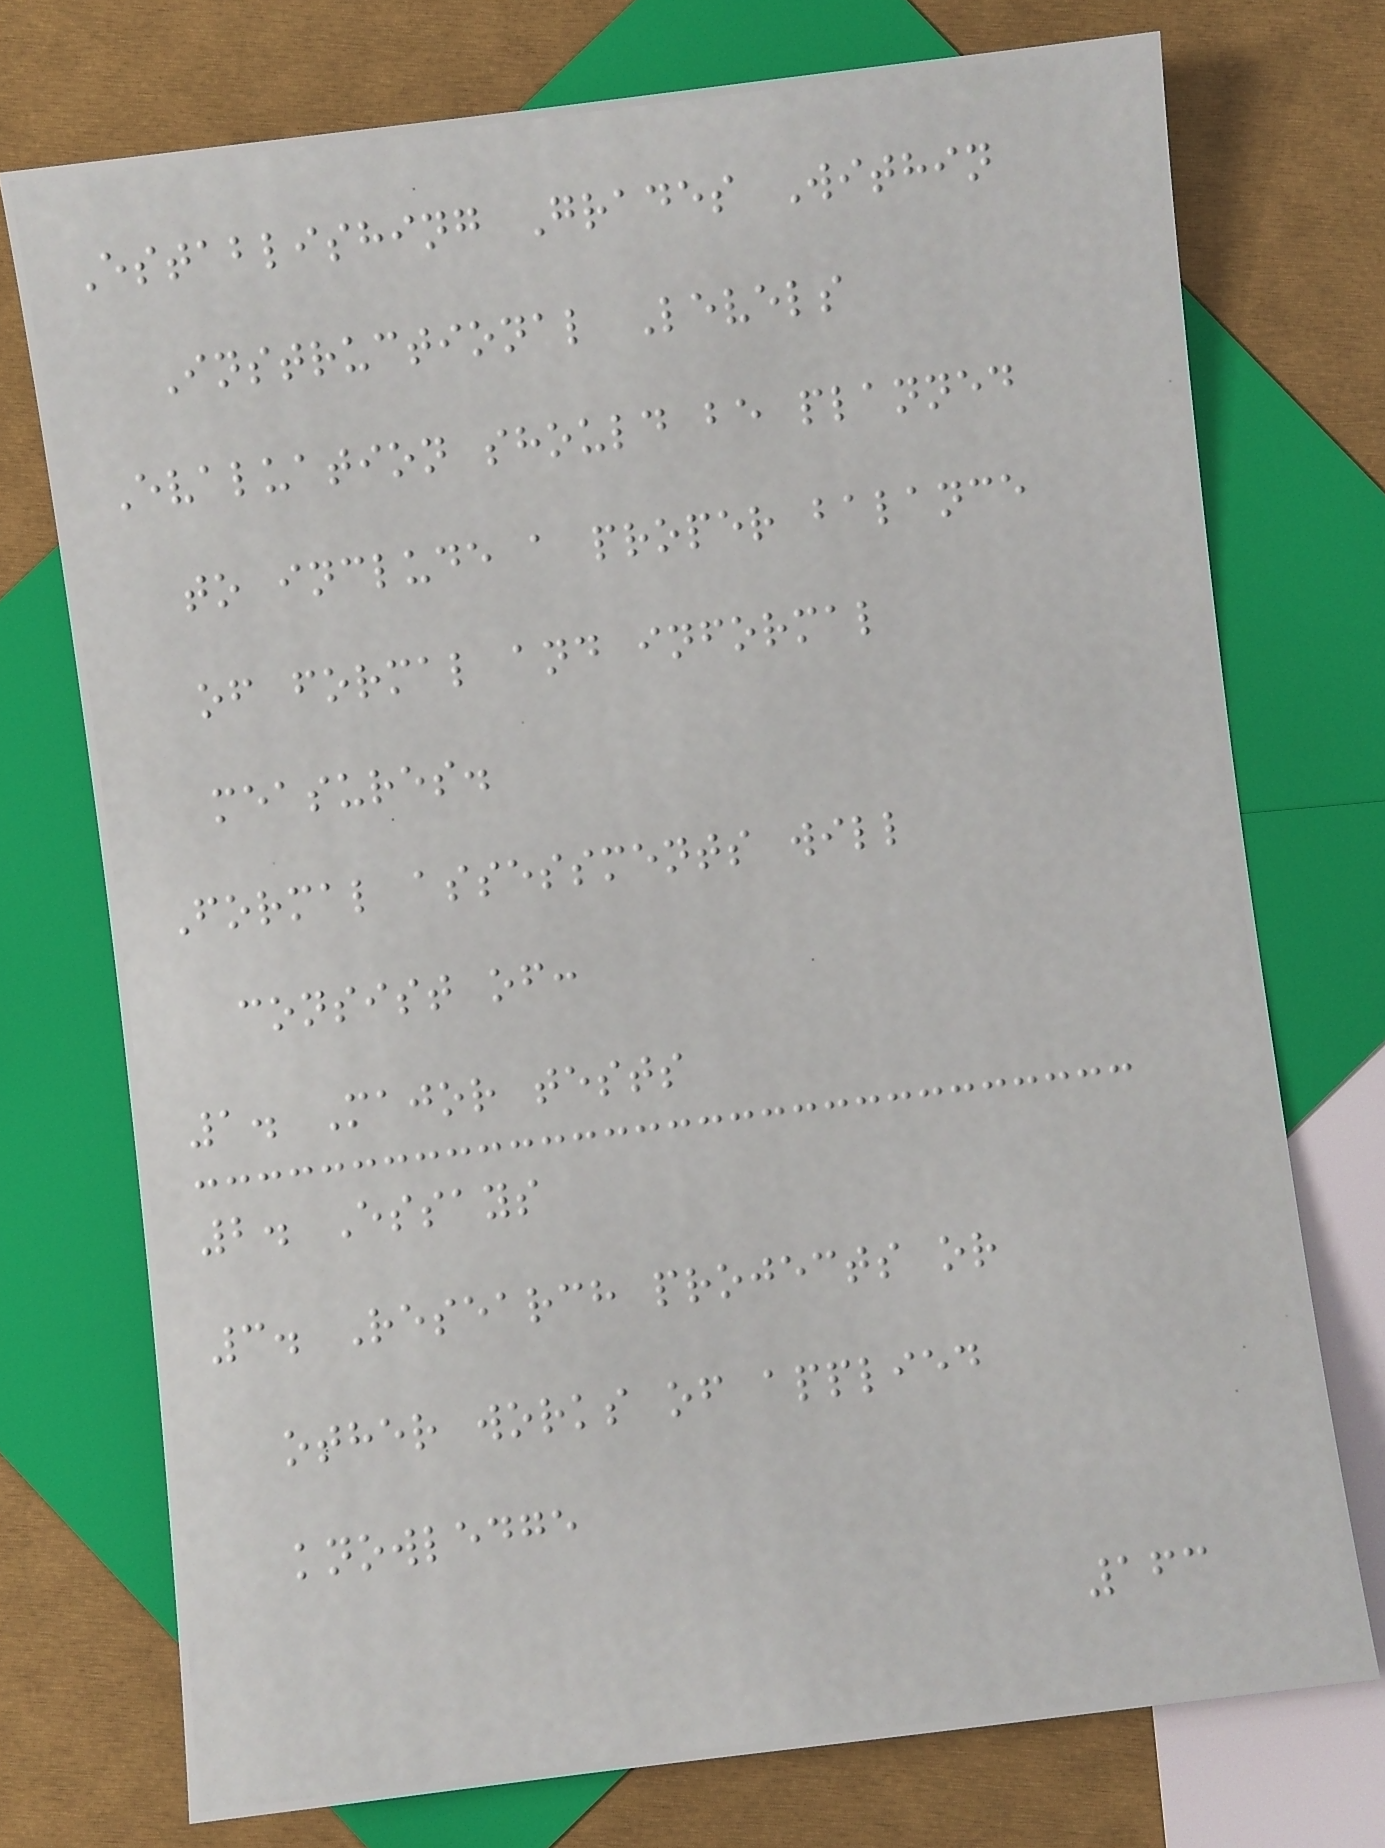Establishing Grades Within
Instructional Levels
Evaluation should be planned
to include a proper balance
of formal and informal
measures.
Formal assessments will
consist of:
1. Major tests
2. Essays
3. Research projects or
other works of applied
knowledge
163
